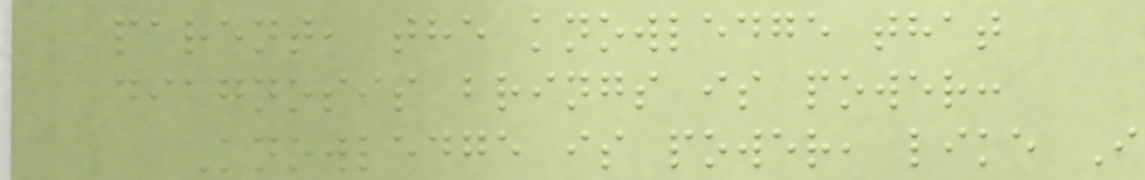parent, the knowledge that
diagnosis brings is power:
Knowledge is power, like I
